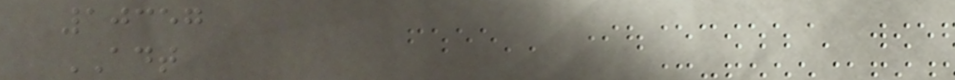10357
ADT
